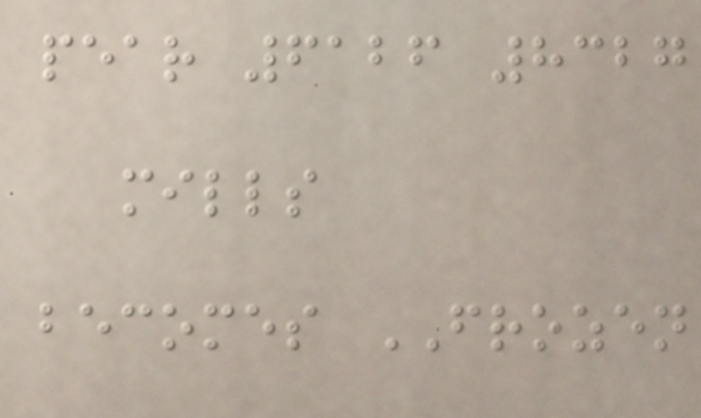pear 6126 8327
mills
becomes FROZEN
